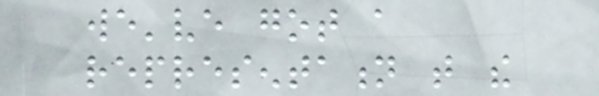we've got a
representation that the
